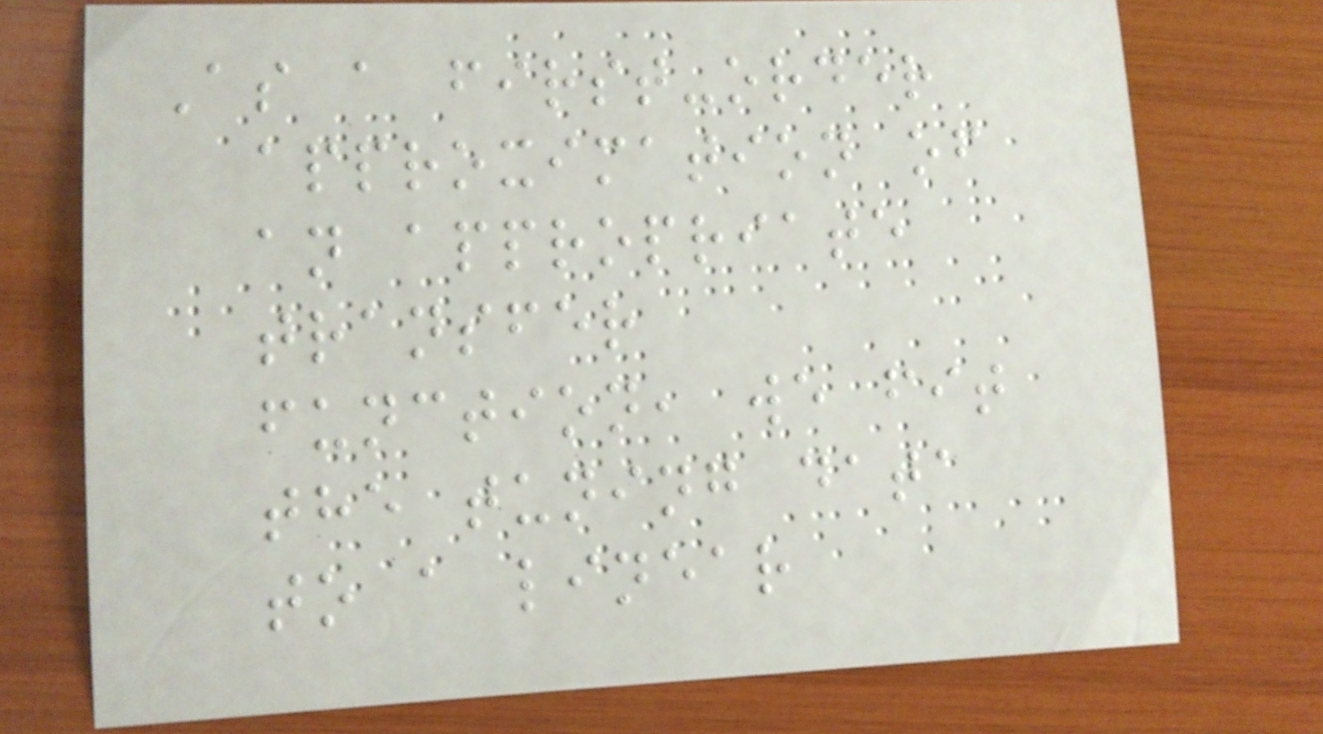As a first-order
approximation of
an appropriate
transfer
function, we fit
the tuning data
to a linear
